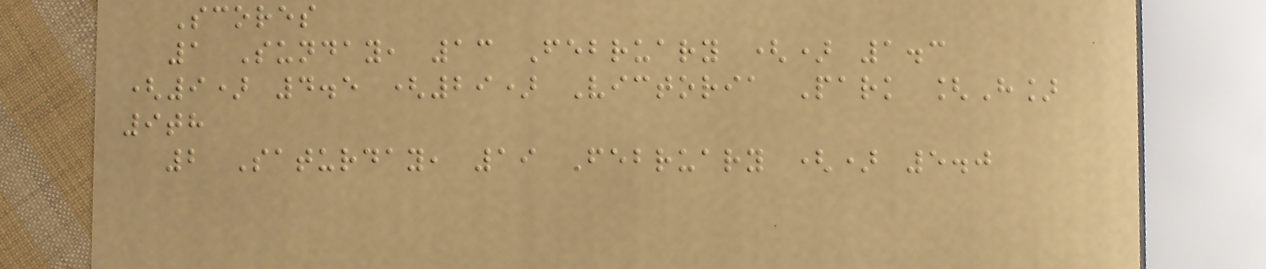Scores
1 Sunday, 13 February () 1.3
(9) 4.5 (29) Victoria Park [H]
9th
2 Saturday, 19 February () 5.0
